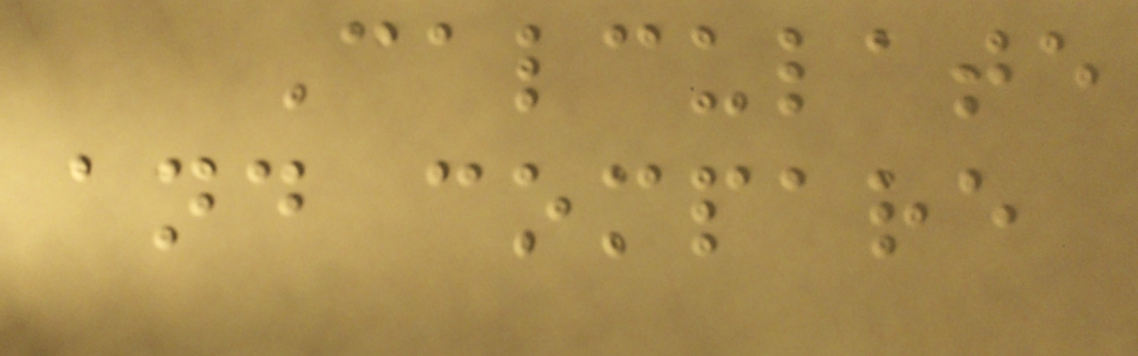Calculate
and compare
